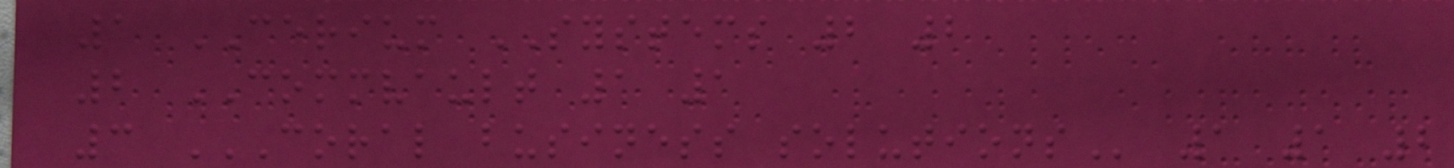1 CERIUM SYSTEMS 2 2
2 COMMVAULT 1 1
3 CORAL BUSINESS SOLUTIONS 1 1 2
